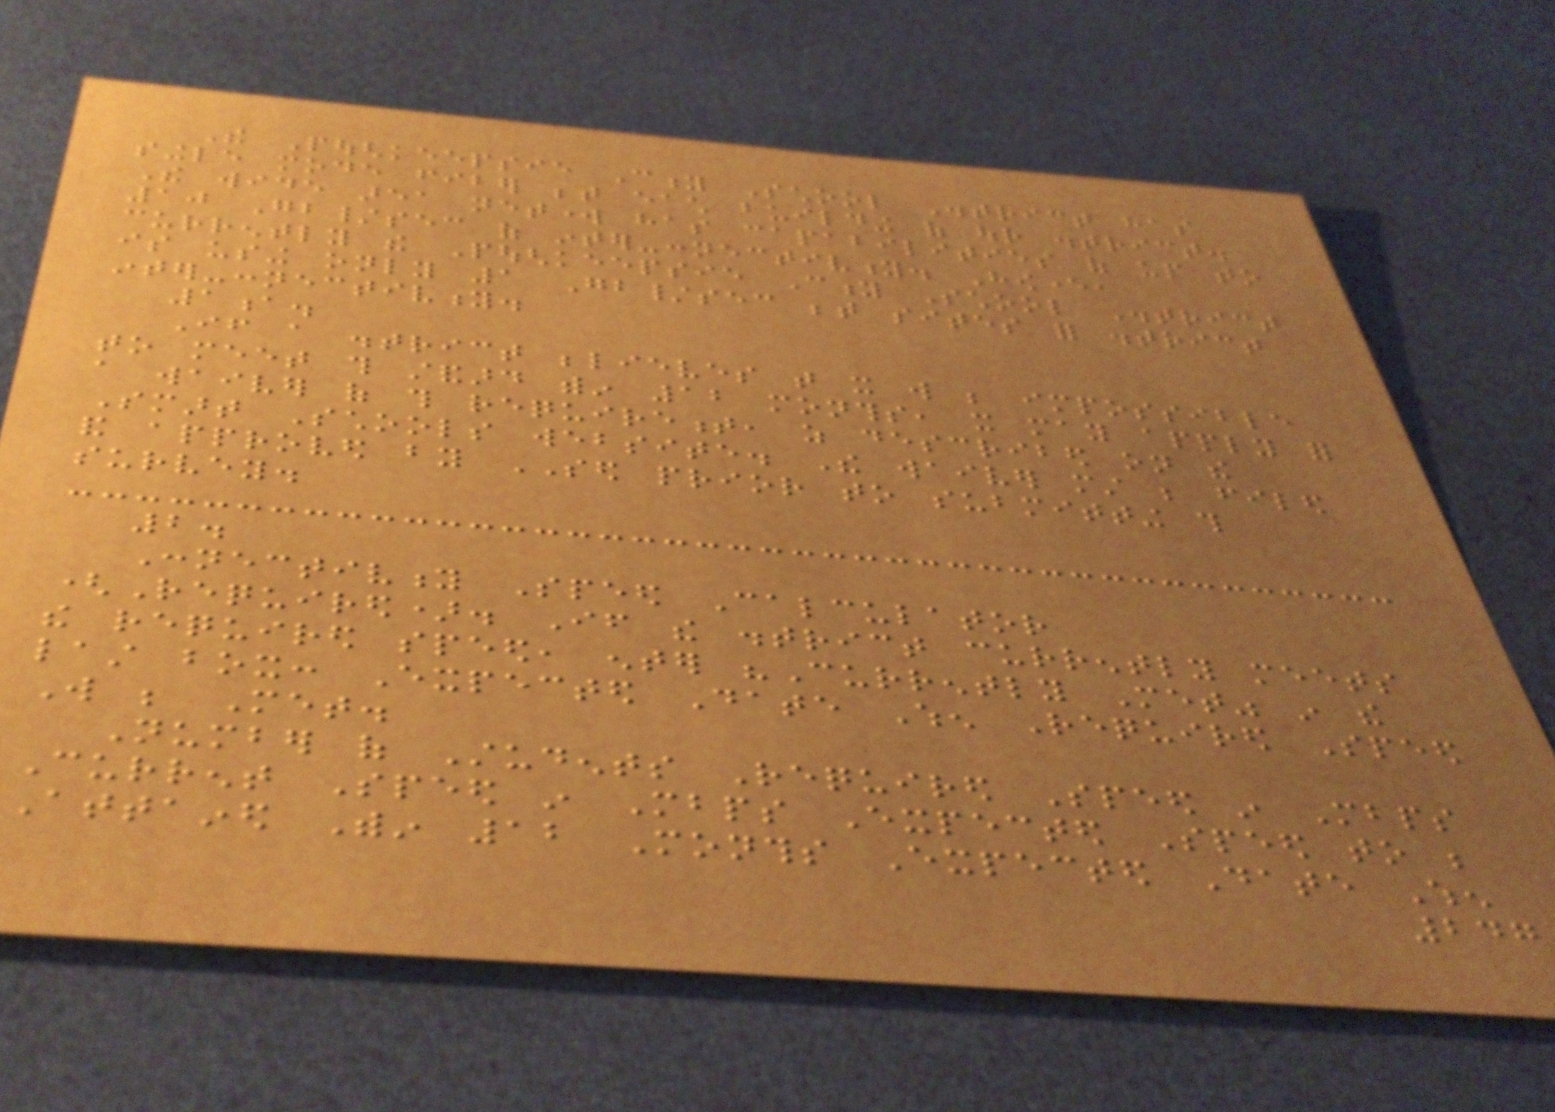The Poughkeepsie City School District has
single mode fiber between each building of our district.
The wide area network has capabilities of up to
10 Gb/sec of inter-connectivity. However,
currently the Poughkeepsie City School District
is using only 1 Gb/sec between sites for district
inter-connectivity.
1a.
If a district believes that it will be impossible
to meet this standard within 12 months, it may apply for
a waiver of this requirement, as described on the
Smart Schools website. The waiver must be filed
and approved by SED prior to submitting this
survey.
2.
Connectivity Speed Calculator
(Required). If the district currently meets
the required speed, enter "Currently Met" in the
last box: Expected Date When Required Speed
Will be Met.
Number of Students Required Speed in Mbps
Current Speed in Mbps Expected Speed to be
Attained Within 12 Months Expected Date When
247
